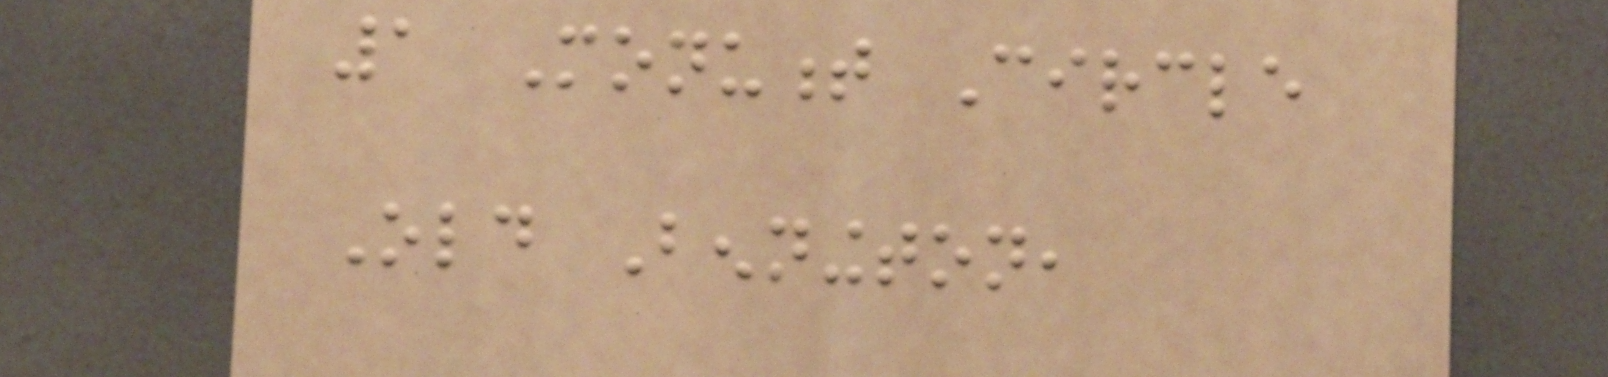1 Monument Circle
Old Bennington,
